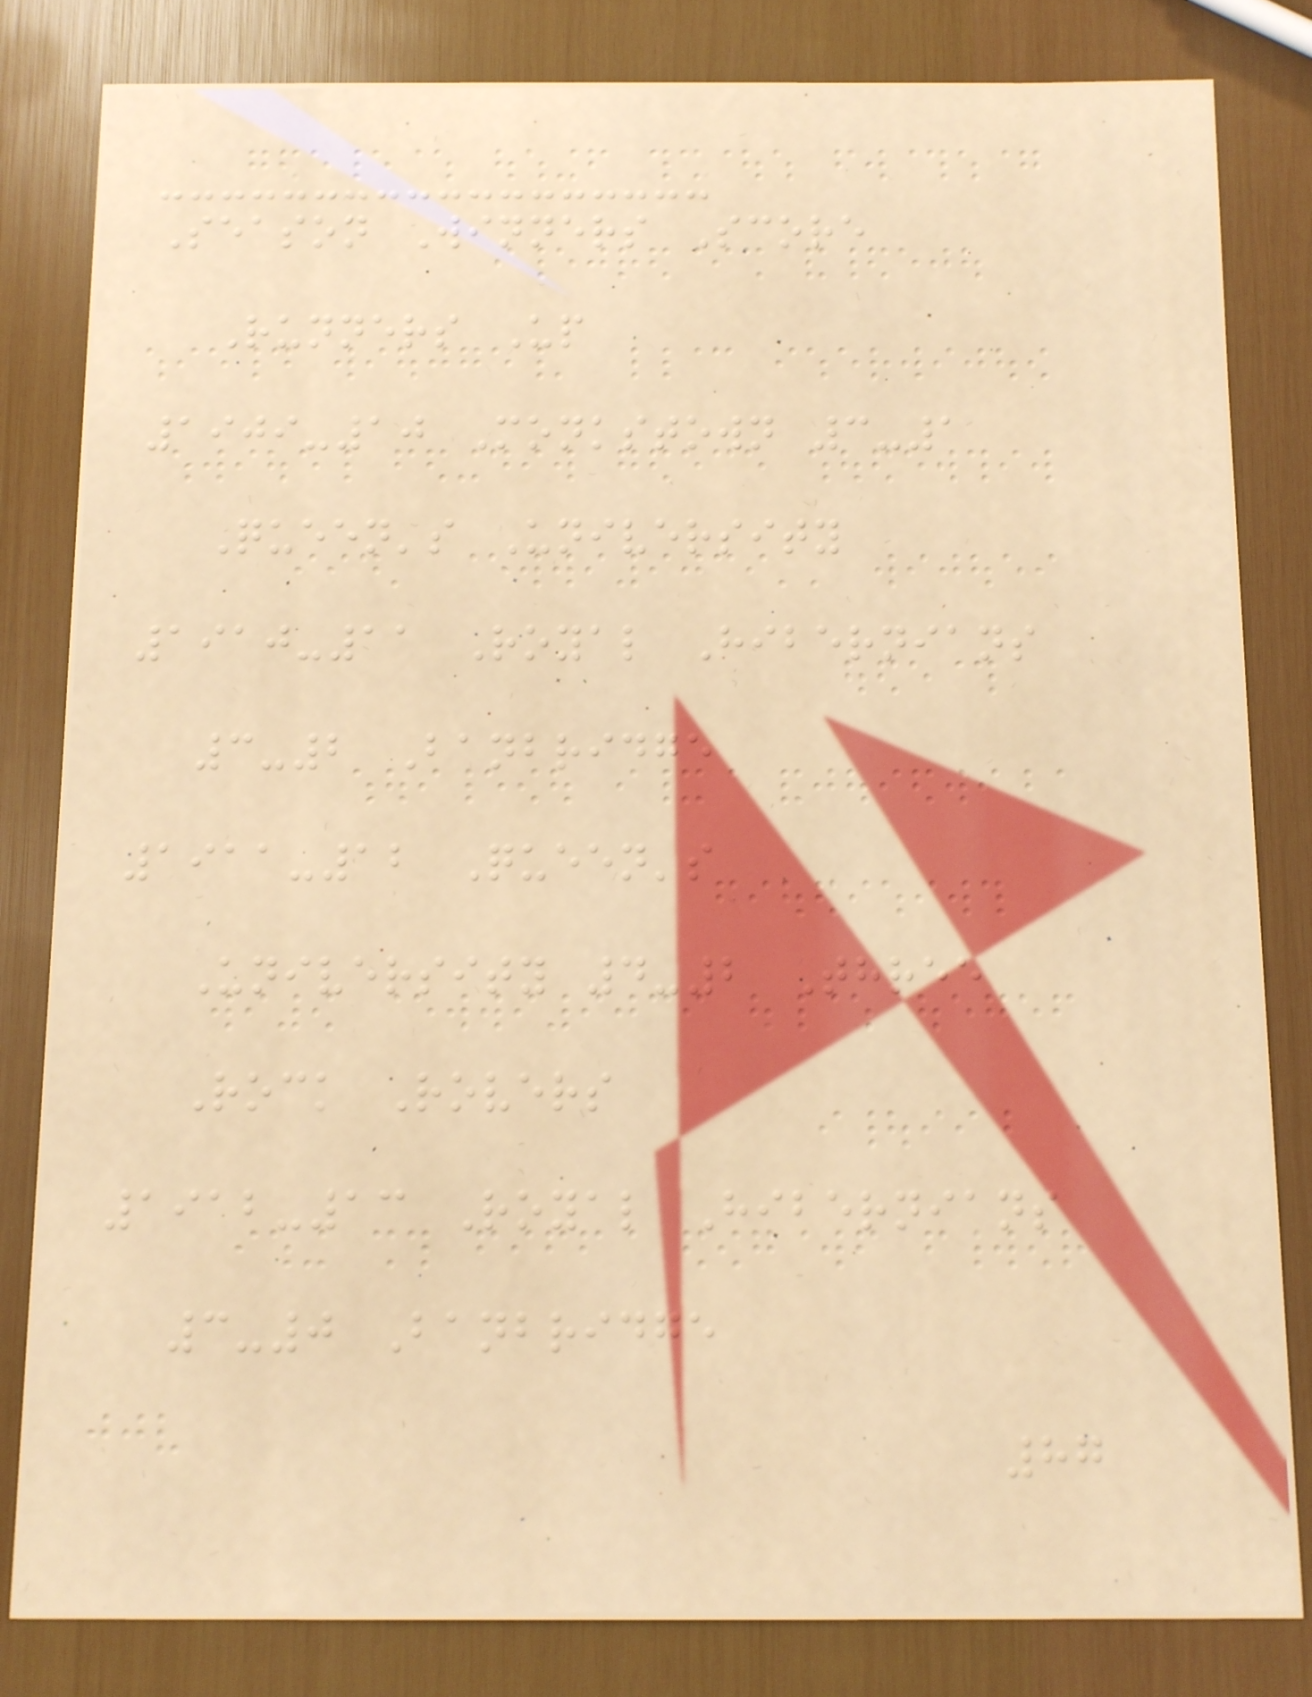Season Winners Score
Runners Up
1909-10 Monkstown 3-1
Queen's University
1910-11 Royal Hibernians
3-2 Banbridge
1911-12 Queen's
University 4-2 Three
Rock Rovers
1912-13 Royal Hibernians
3-0 Banbridge
87
